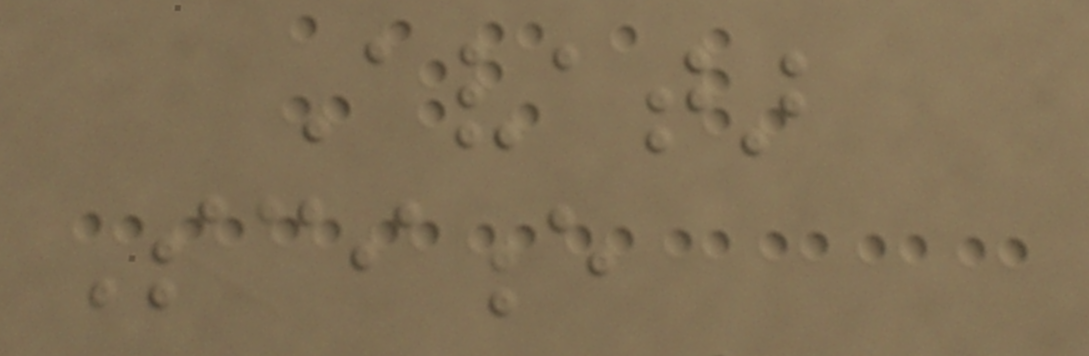Avatar
Science
